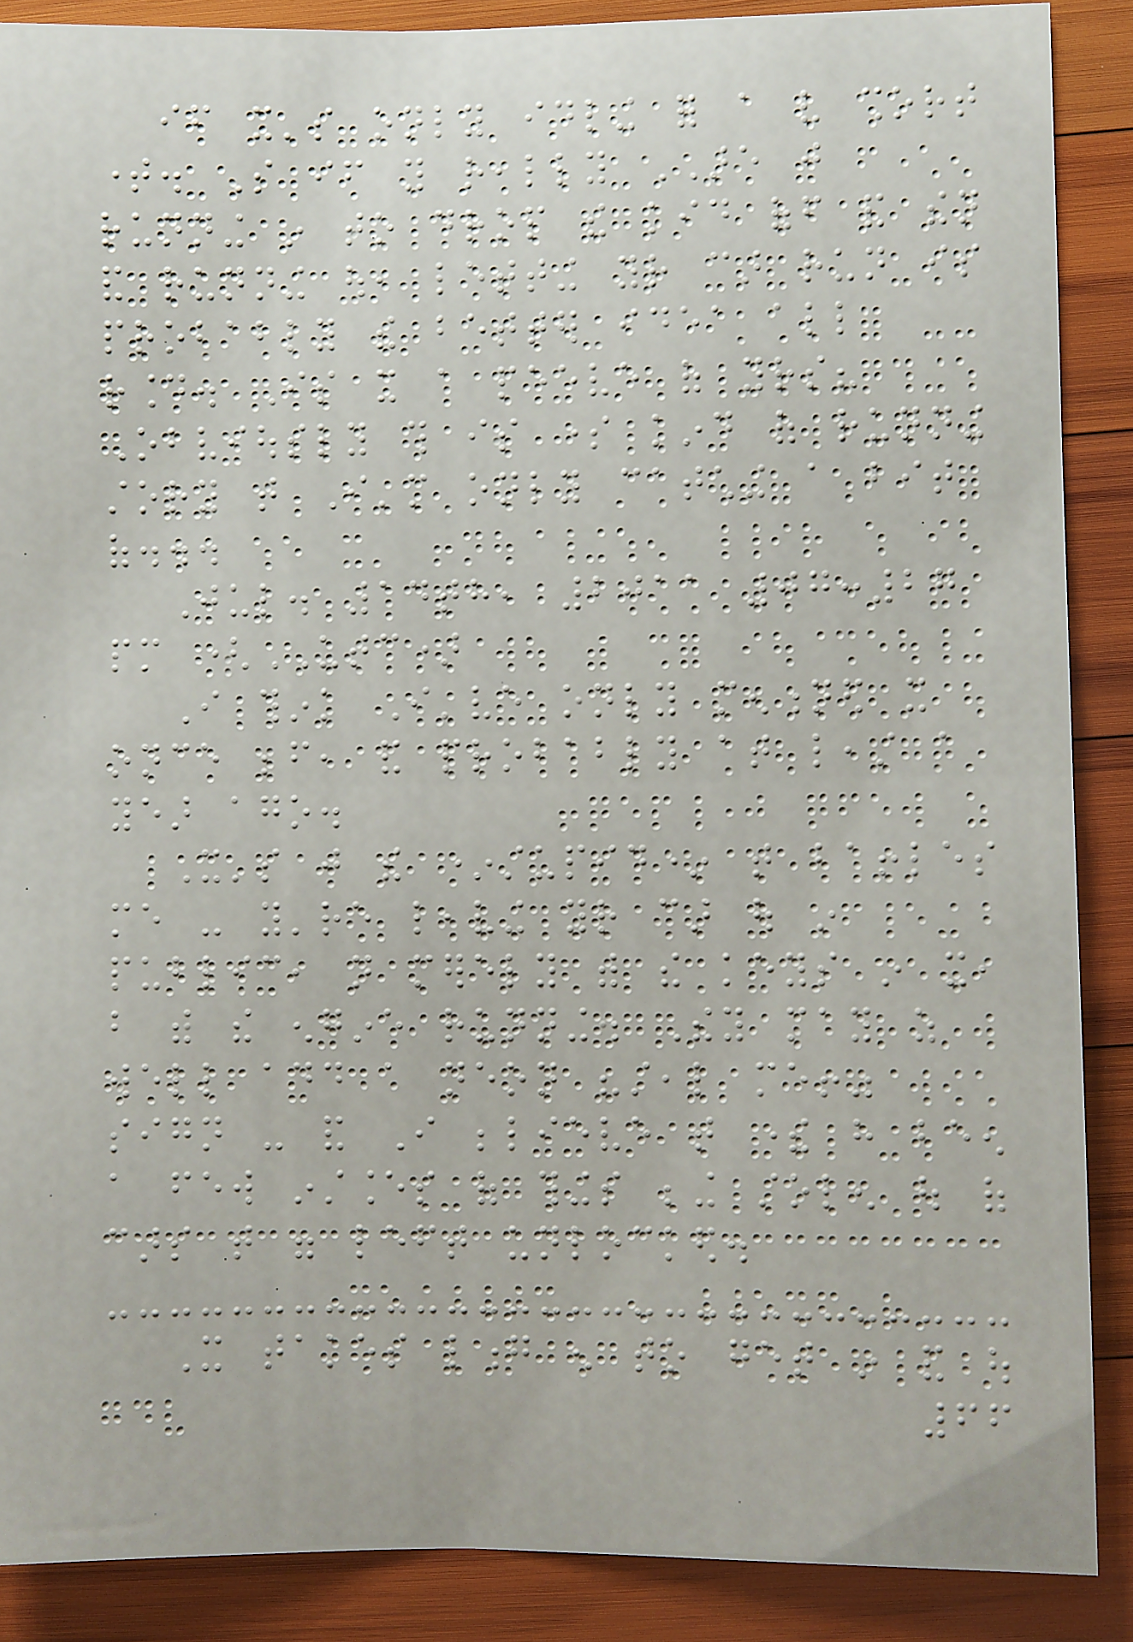if it's only idling for a very short
time. So if you really ARE just
running in to drop the kid off and then
and running out, letting your car run is
probably the better idea all
round. Is it a peeve of yours?
Obviously this is some kind of running
story that I'm only catching a bit
of...
Jul. 14th, 2011 07:27
pm (UTC)
I think I've only mentioned it
once before, and probably at least a
year ago.
It's just the *stupid* that baffles
me - you're leaving your car out in
public, not merely with the keys in it,
but with the engine running. They may as
well add a neon "steal me!"
sign - and I believe that there have been
a few instances of things being stolen out of
cars that were left unlocked.
It takes long enough to get in and out
66
